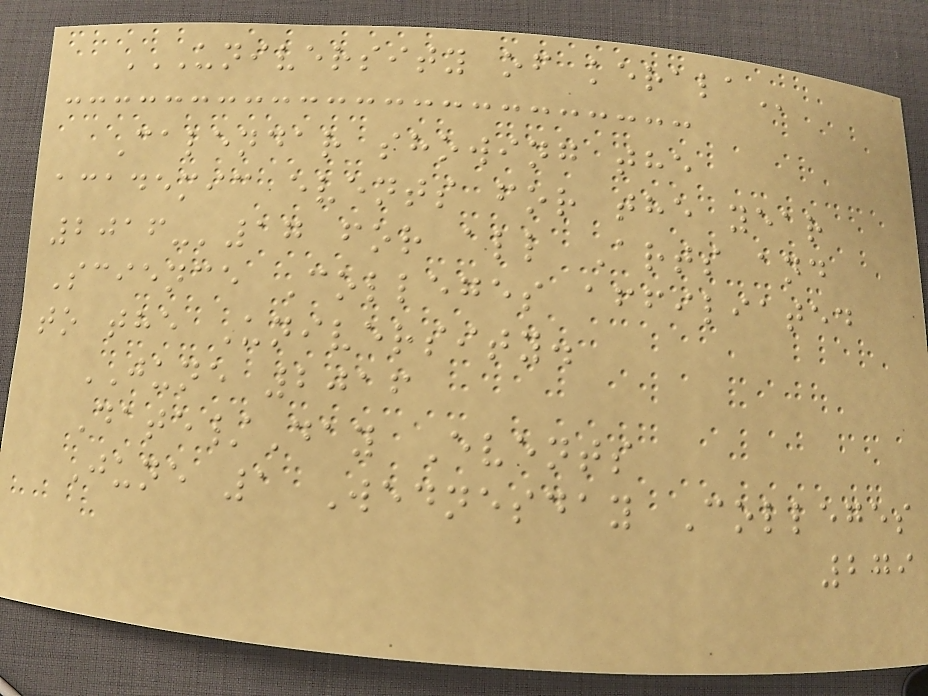UNIVERSITY OF KERALA
Calendar showing the
academic events for the year
2016-'17 for all Arts and
Science Colleges affiliated
to the University.
JUNE 2016
Date/Day Events
June 1 Wednesday Colleges
279
